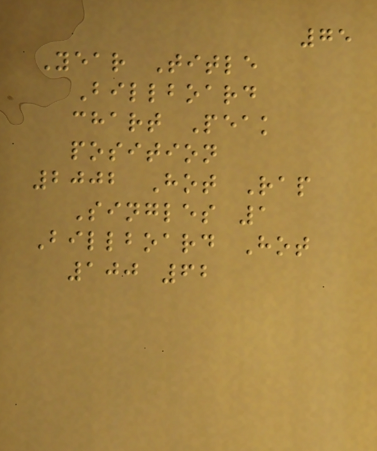75
Year Title
Billboard
chart Peak
position
2002 Hot Rap
Singles 1
Billboard Hot
100 62
